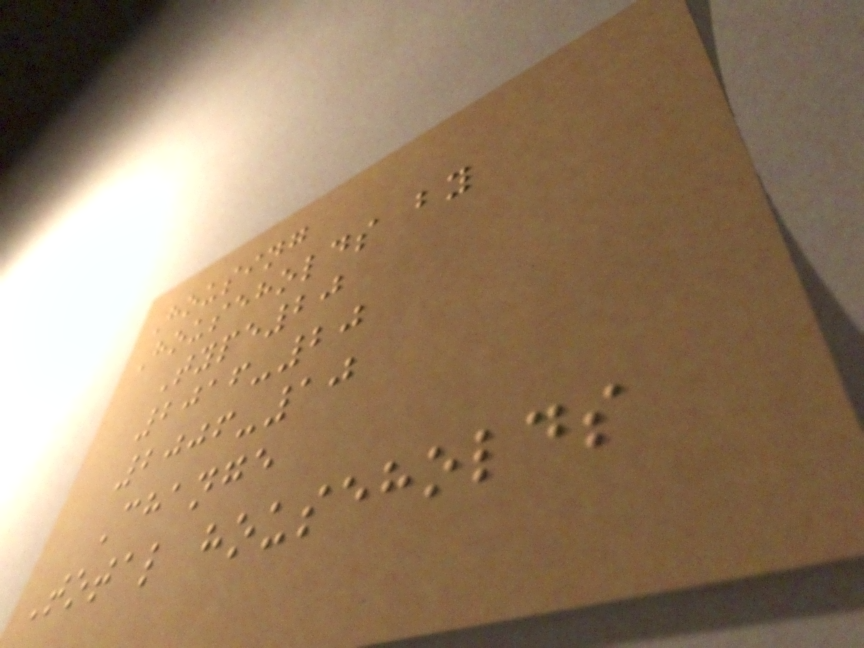Housing
Households by
Type20
2016-20
2006-10
Change
Total households
